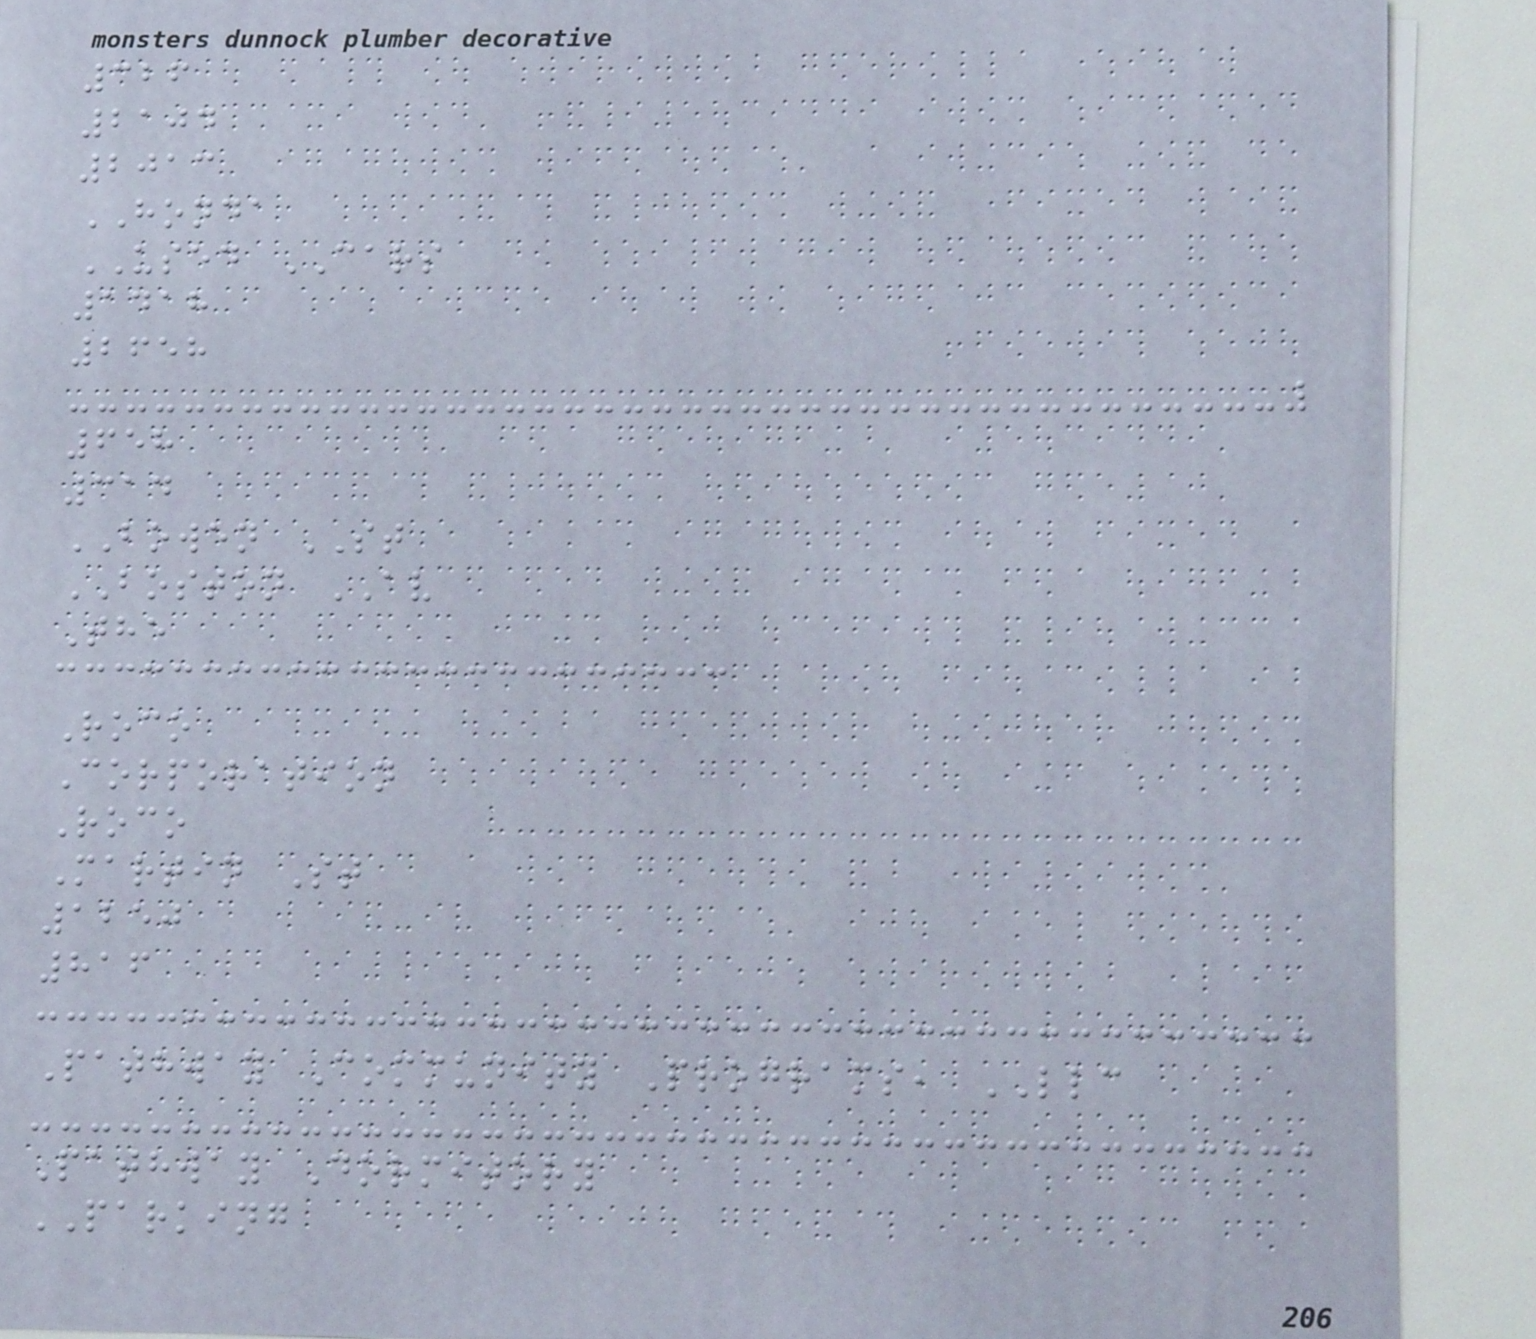326
2104
2013
HONDA
USED CARS
1418
2658
658
314
BOWEN ST
BOSTON AV
The
Roco
Corporation
Roco
Martin St
1250
816
Pathway Community Programs, LLC
Pathway Dormitory
PARKING
